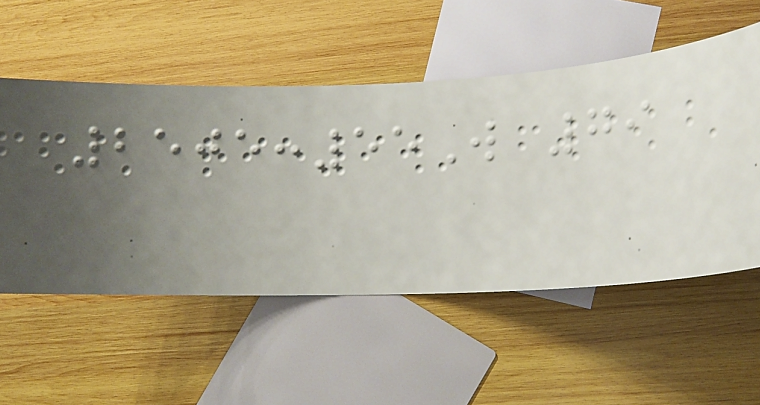2505:55W 79
